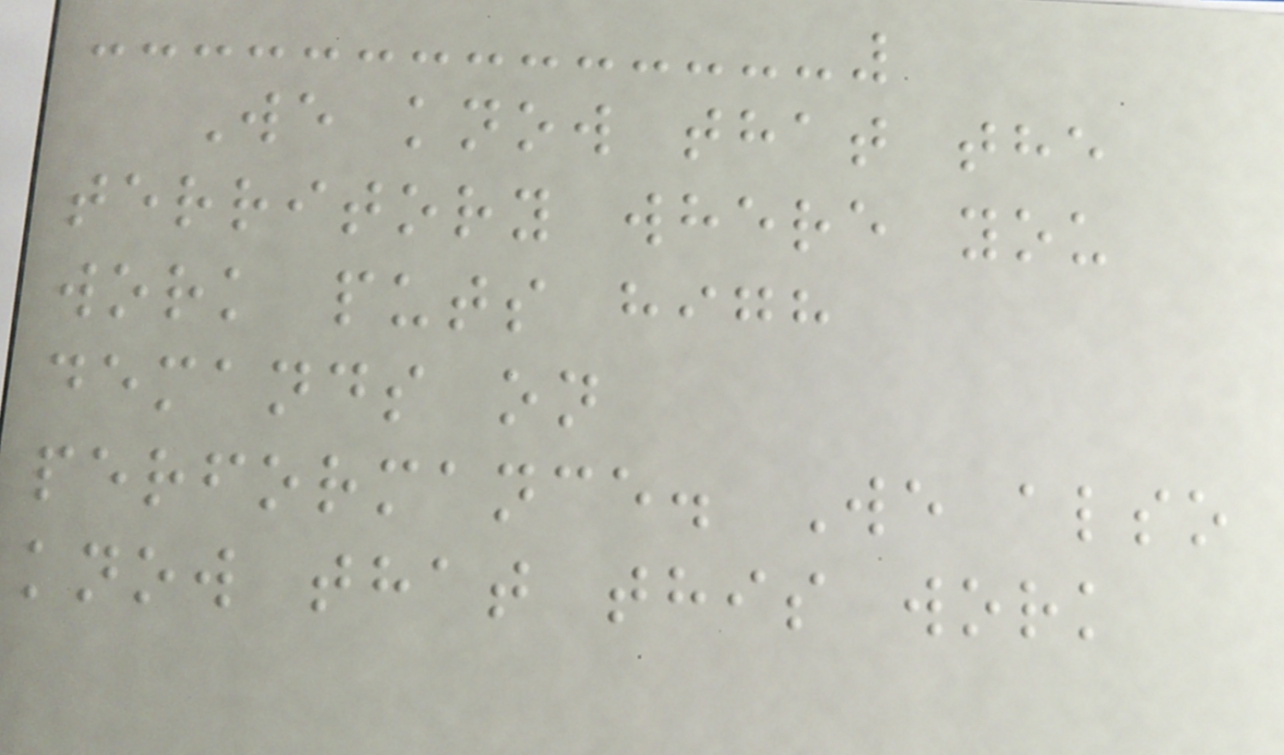We know that the
territory where you
work puts high
demands on
performance. We also
know that this work
